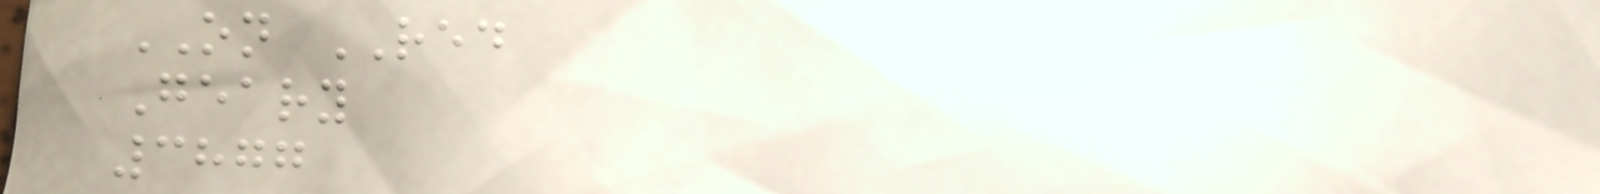ON RED
Geary
3877
